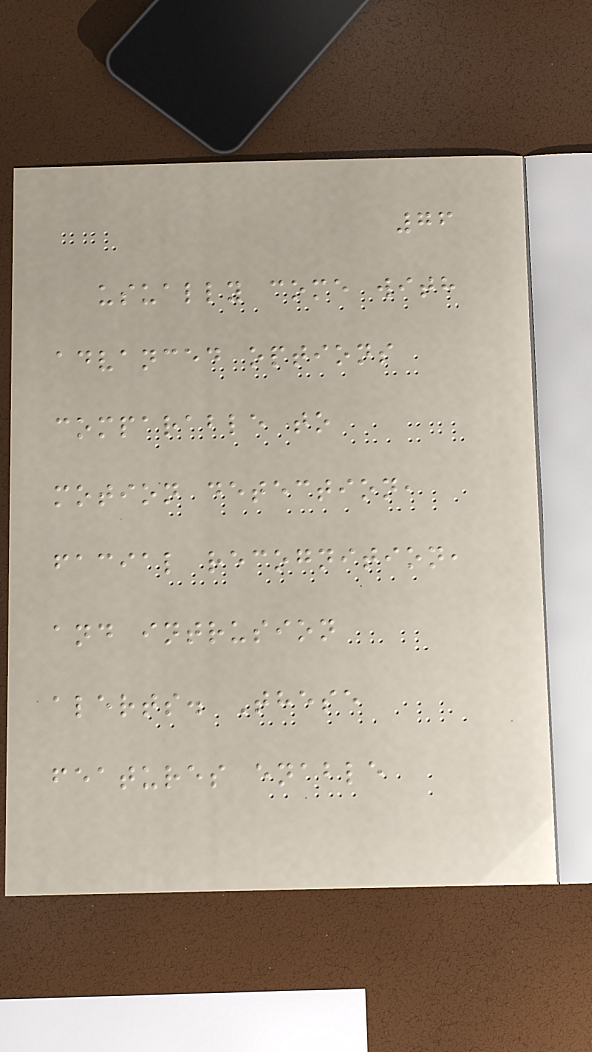76
usually come with
advanced options
comparable to
motion detection,
facial recognition,
and intrusion
alerts. These
features enable
